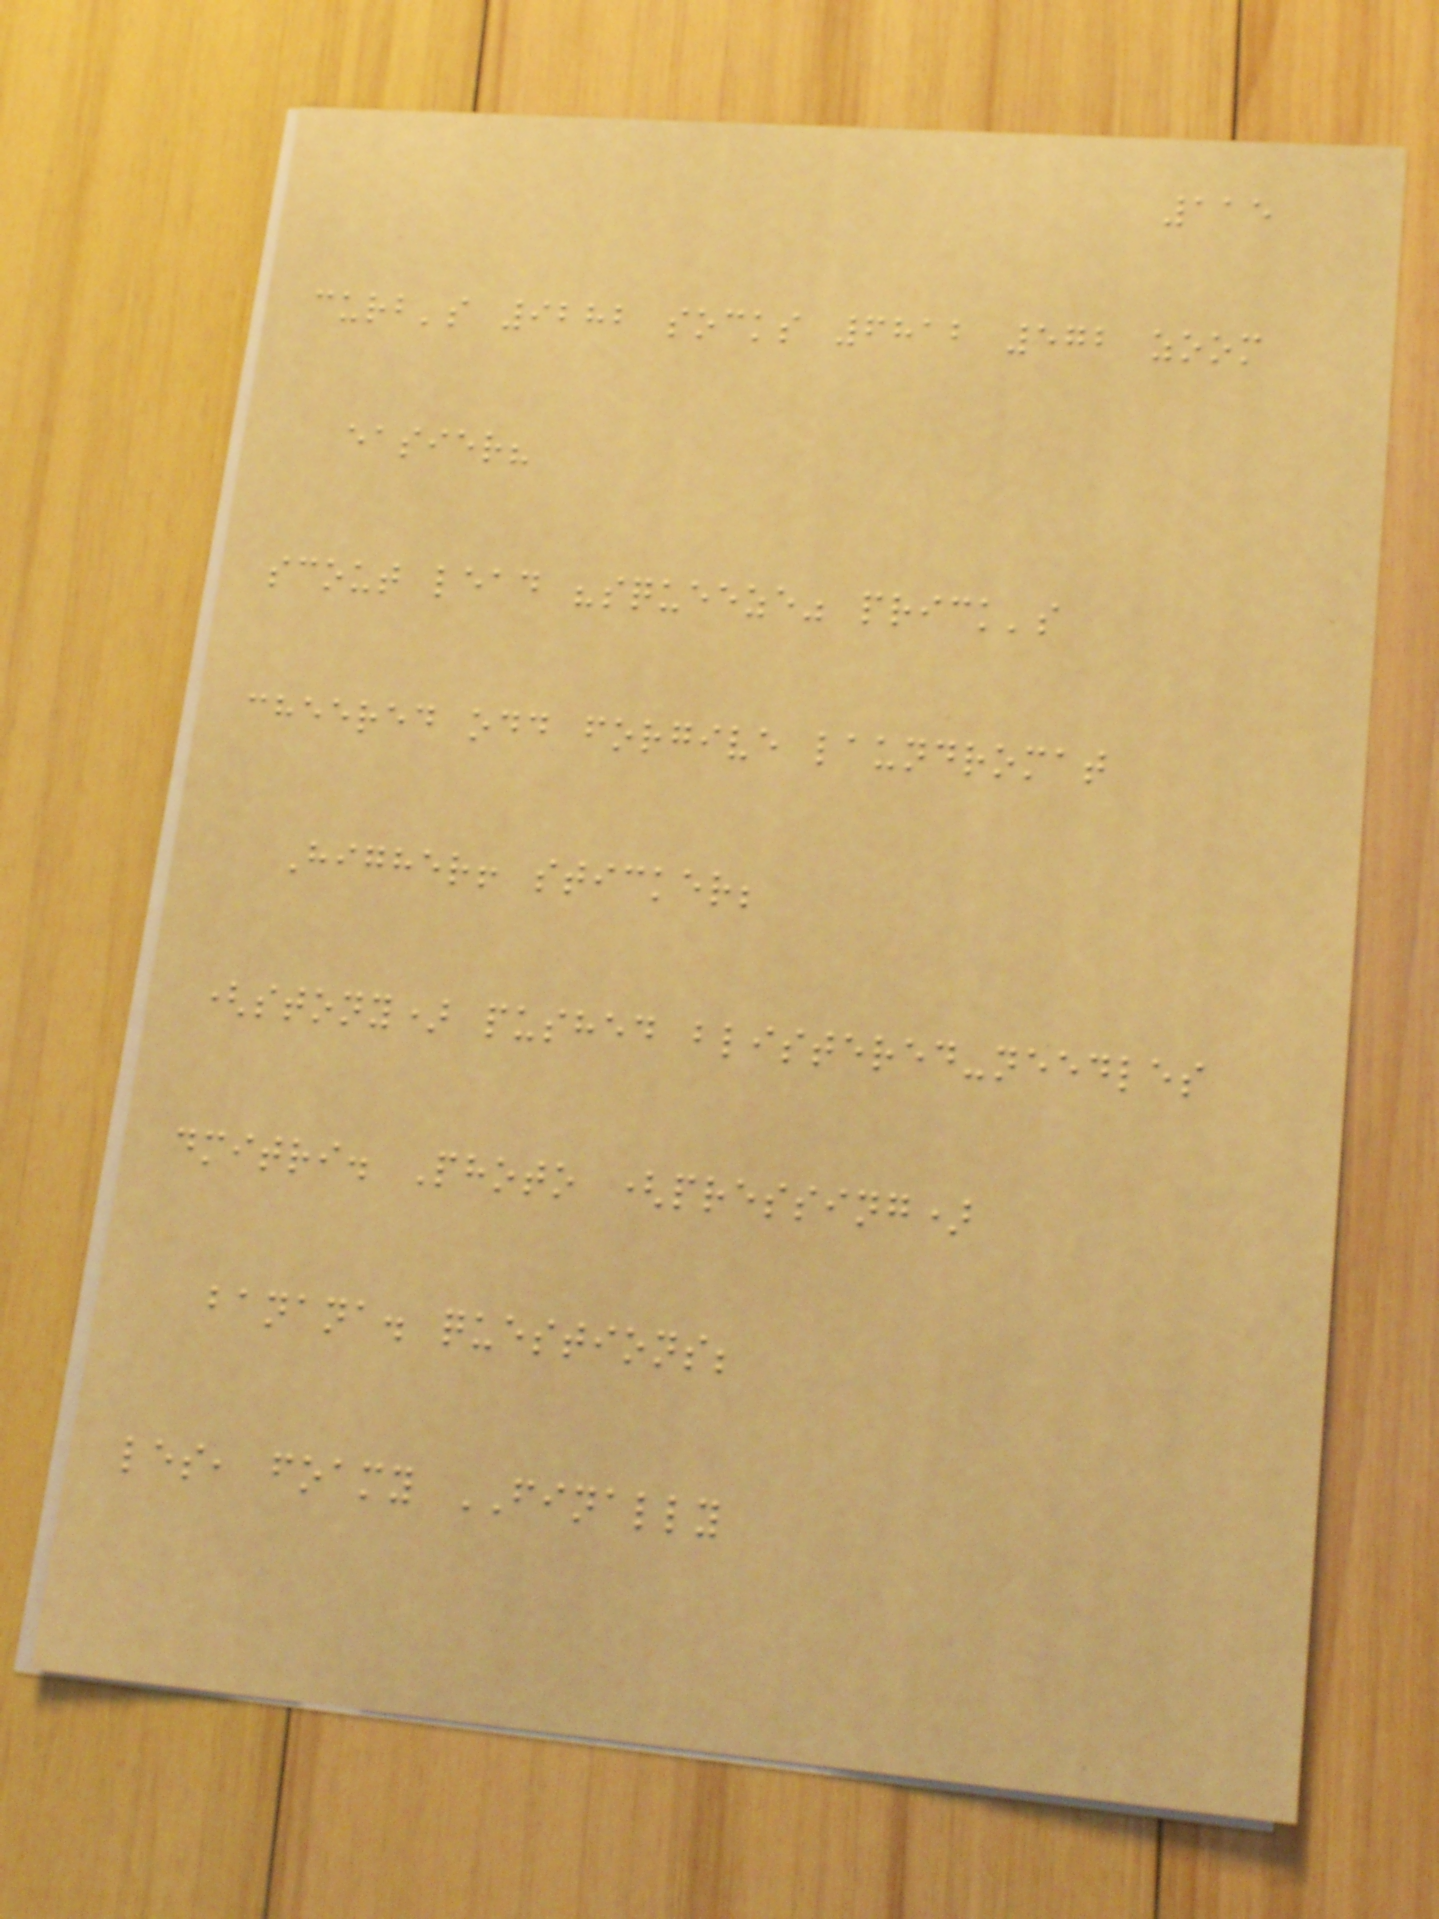115
curb's 9282 socks 6812 572 zoom
easier?
scout lead "squeeze" prick's
cheered odd forgive laundromat
Higher! sticker;
(stony) pushed blistered-needles
dmitri. Photo (pressing)
banana. questions;
les, foamy FINALLY
